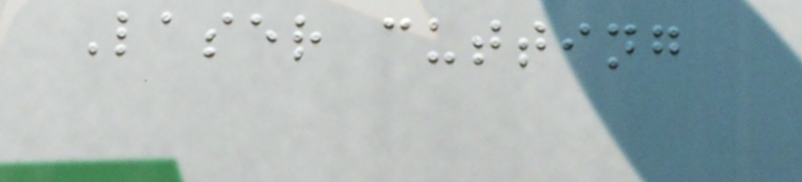Laser cutting
